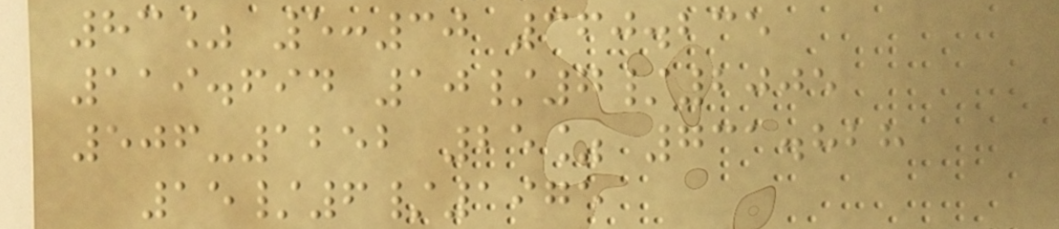83% 5:30 360.235
119.694 10/7/2005
506-1252 25% 731.828
15/6/1975
